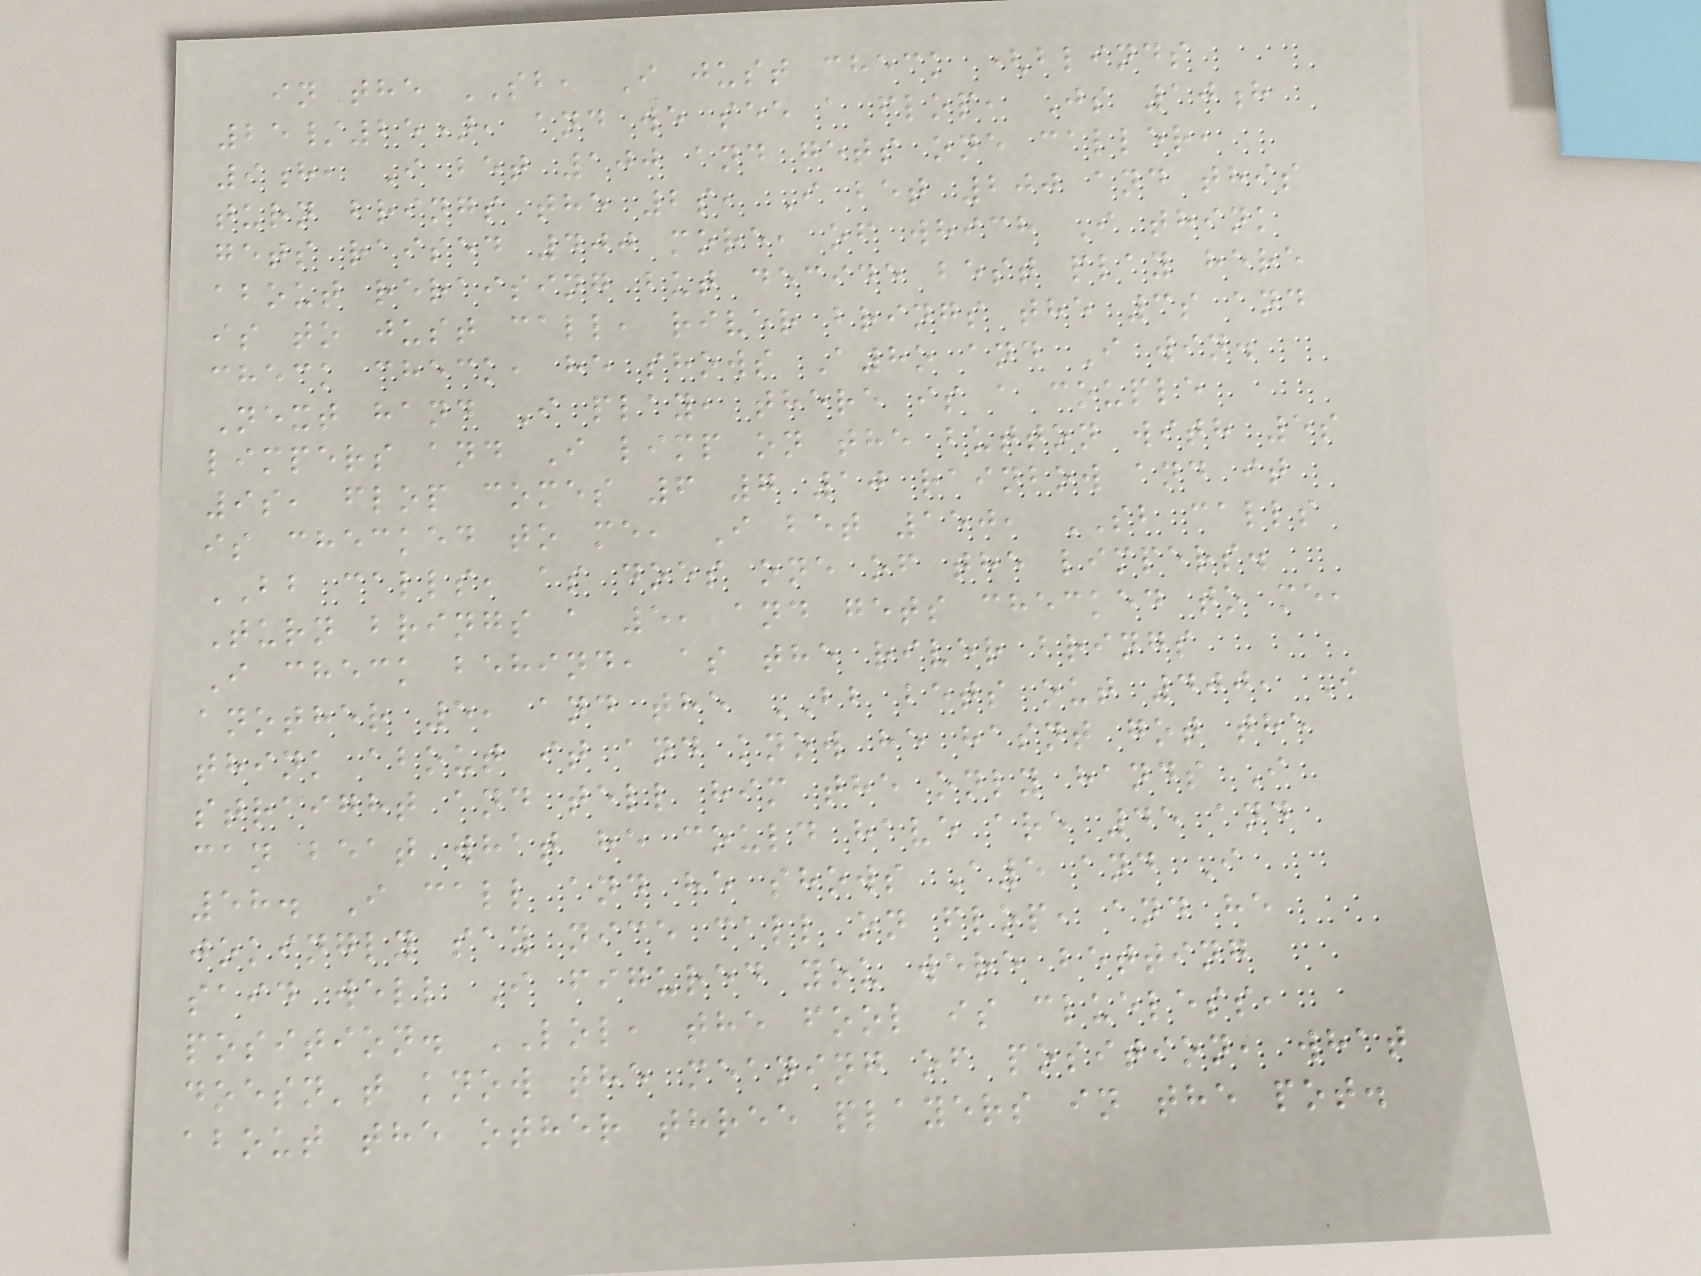in the SB, I just check (blinds
25/25), and we see a flop, Js 10h
9h, I bet 100 and gets one caller,
turn brings the 2s, I bet 200 and this
gets raised 400 more, of which I think
about reraising but decide best play here
is to just call, river brings the 3s and
check check, he shows A8o and I win.
Next hand I play, there is a couple
limpers and I limp on the button with 5s
9s, flop comes 6 7 10 rainbow and it
is checked to me, I bet 150, SB calls
BB calls, as does one of the limpers.
Turn brings a 5, and gets checked to me,
I check behind, as the river brings
another 5, and the BB bets out 400, I
think about it and know he hasnt got the
straight and tell him the only hands I
can beat what he could have are 45 and
58. I call and he shows A5 and I
jokingly say nice call on flop, and he
said well I figured you were betting
position. LOL, the fool is clueless,
doesn't know the meaning of position, what
about the other three players in the pot.
